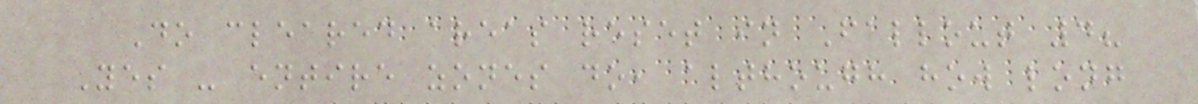Do cleared areas reset in Fallout 4?
Yes - entire zones do, although how long
